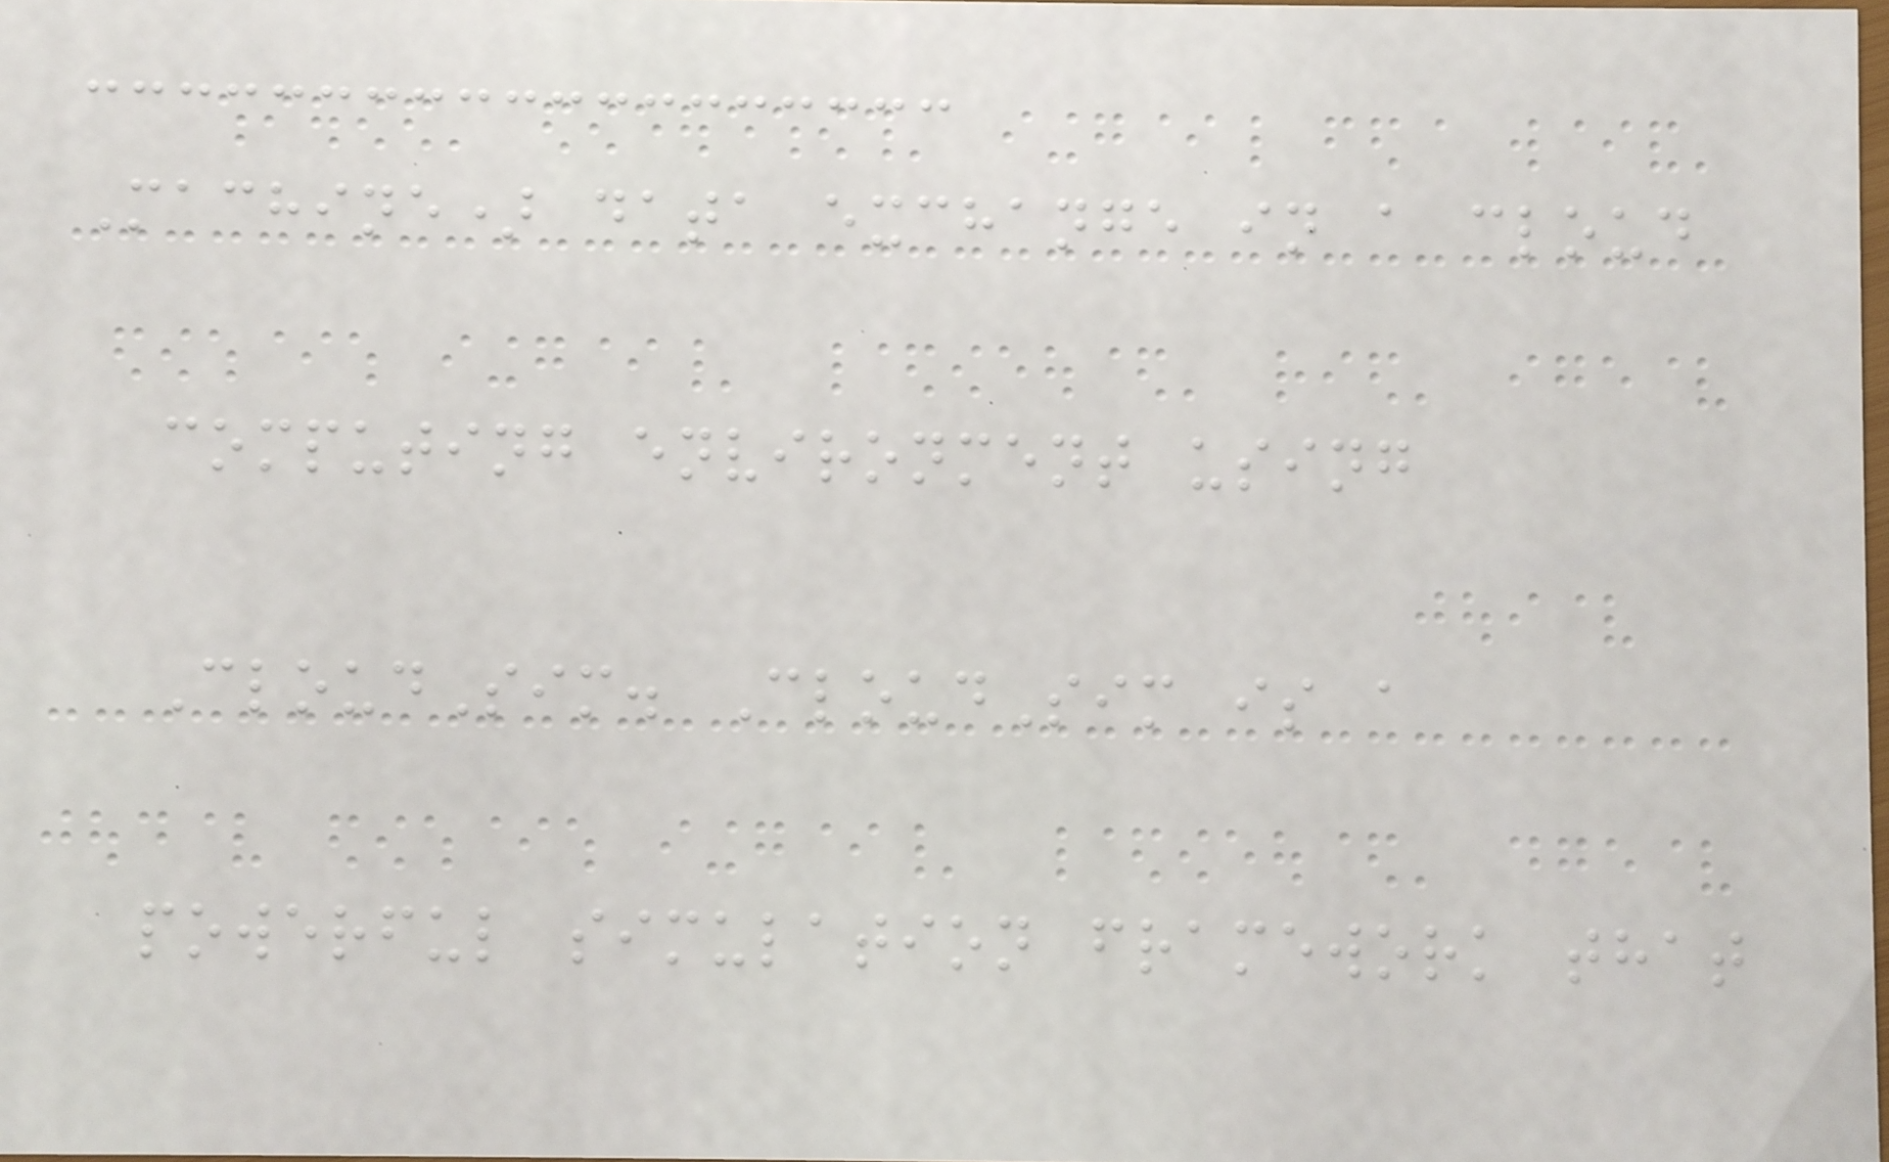Machine) data exchange in a cloud
computing environment using
CloudSim. CloudSim is a
powerful simulation framework that
